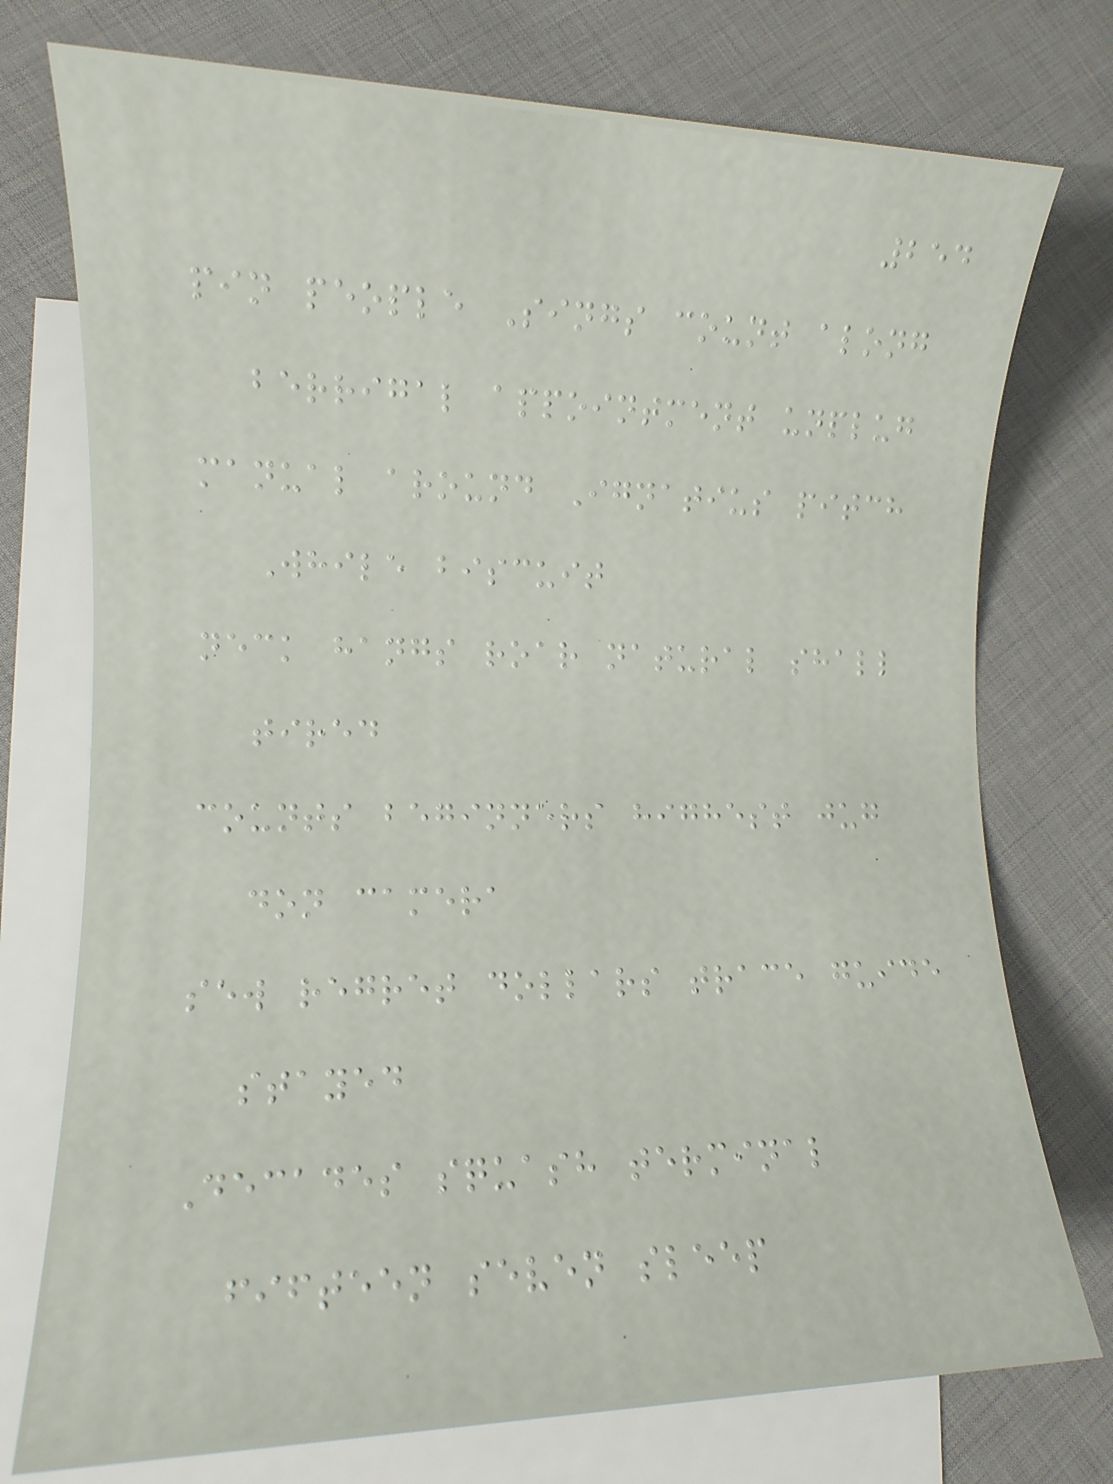254
pin people Sings count along
berrigal appointment unplug
manual around Ignatius pitch
While biscuit
neck hangs roar natural shall
tired
counts beginners highest jug
don camera
sew regret dollars trace guide
stayed
Decades squash terminal
fifteen seven sleep
